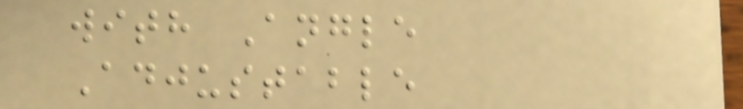with Angle
Adjustable
